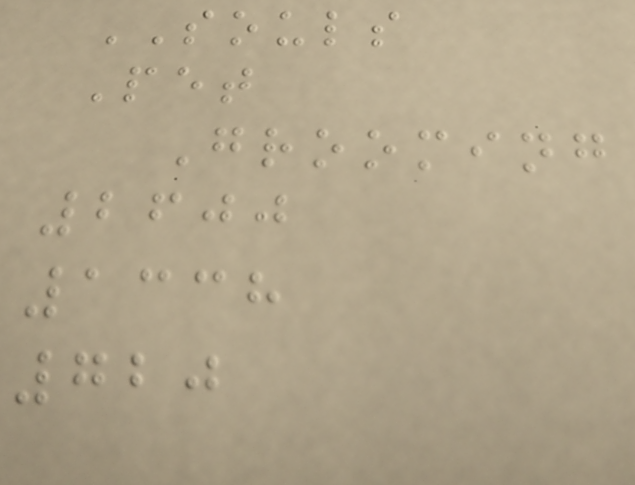SOULS
Pet
Grooming
2600
1338
720
